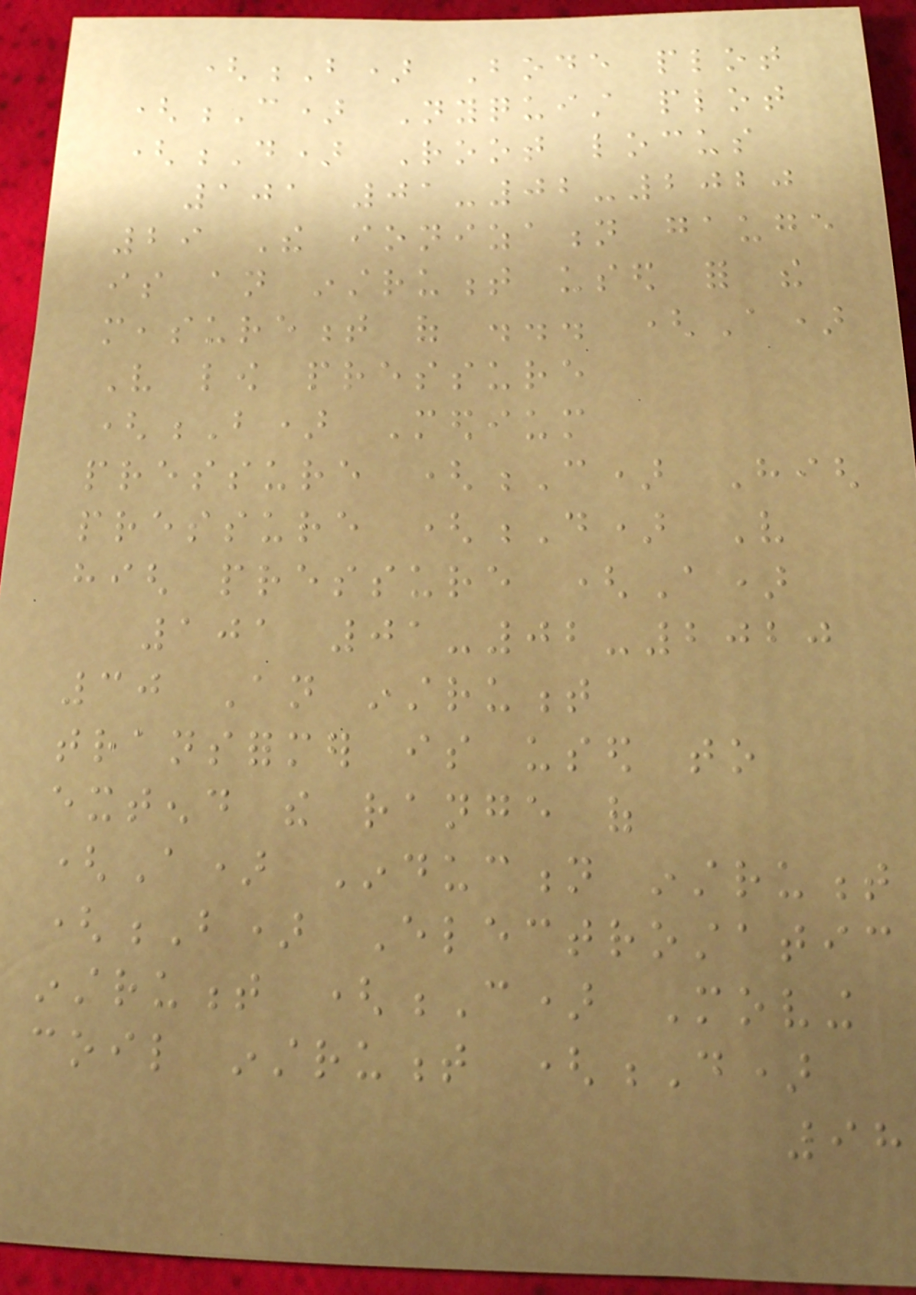(B) Bode plot
(C) Nyquist plot
(D) Root locus
101 01-02-2020
29 The ionization gauge
is an instrument used for the
measurement of ... (A)
Very low pressure
(B) Medium
pressure (C) High
pressure (D) Very
high pressure (A)
101 01-02-2020
30 An instrument
transformer is used to
extend the range of
(A) Induction instrument
(B) Electrostatic
instrument (C) Moving
coil instrument (D)
98
